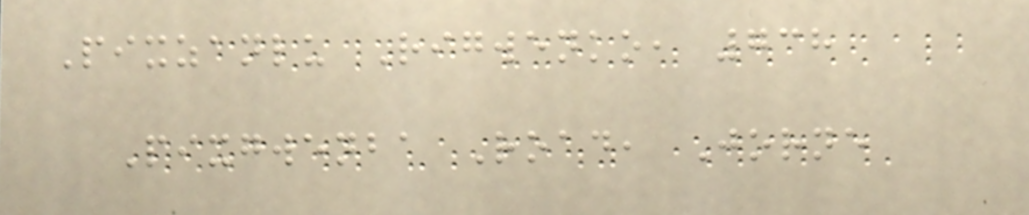Pixzanlu Rigwenko, 738
Pixgwenba Road, Jorne
